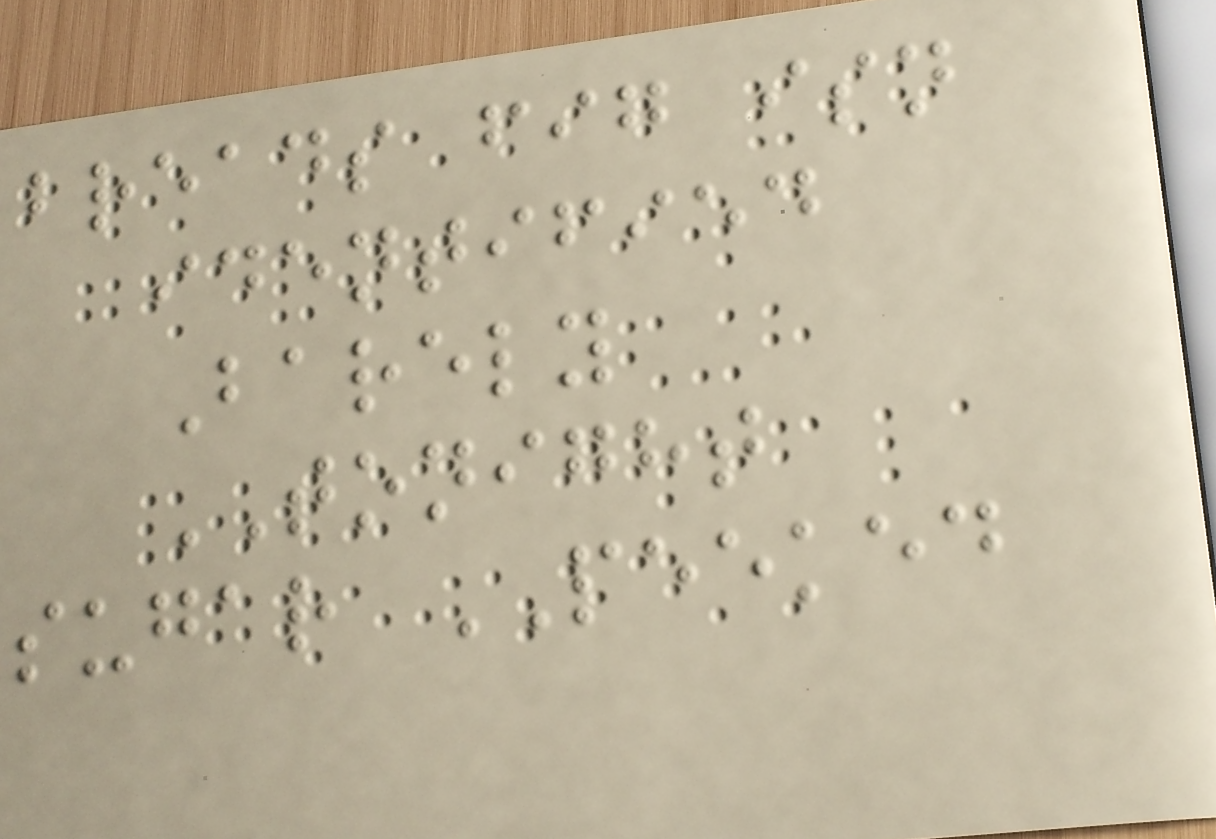breads fig isn
identified
Barely
TONIGHT
sugar PEEKED
